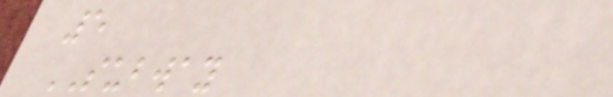5
SUBWAY
